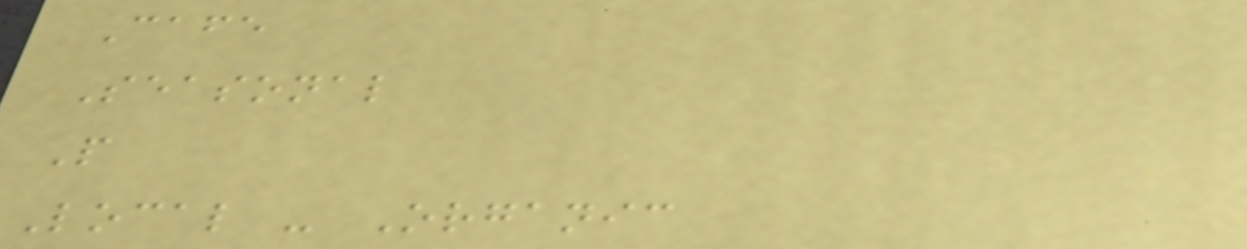Cafe
Seasonal
P
Local - Organic
